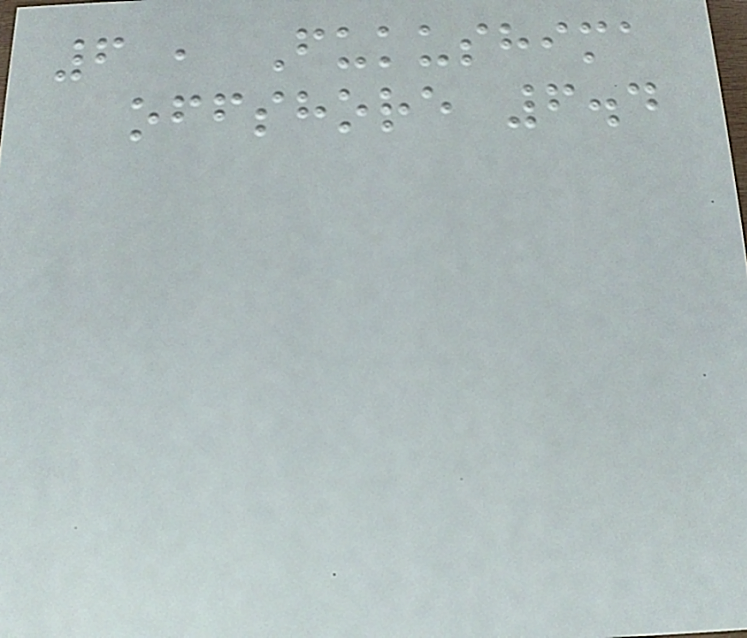6 , Fukushima
offshore 6.4
